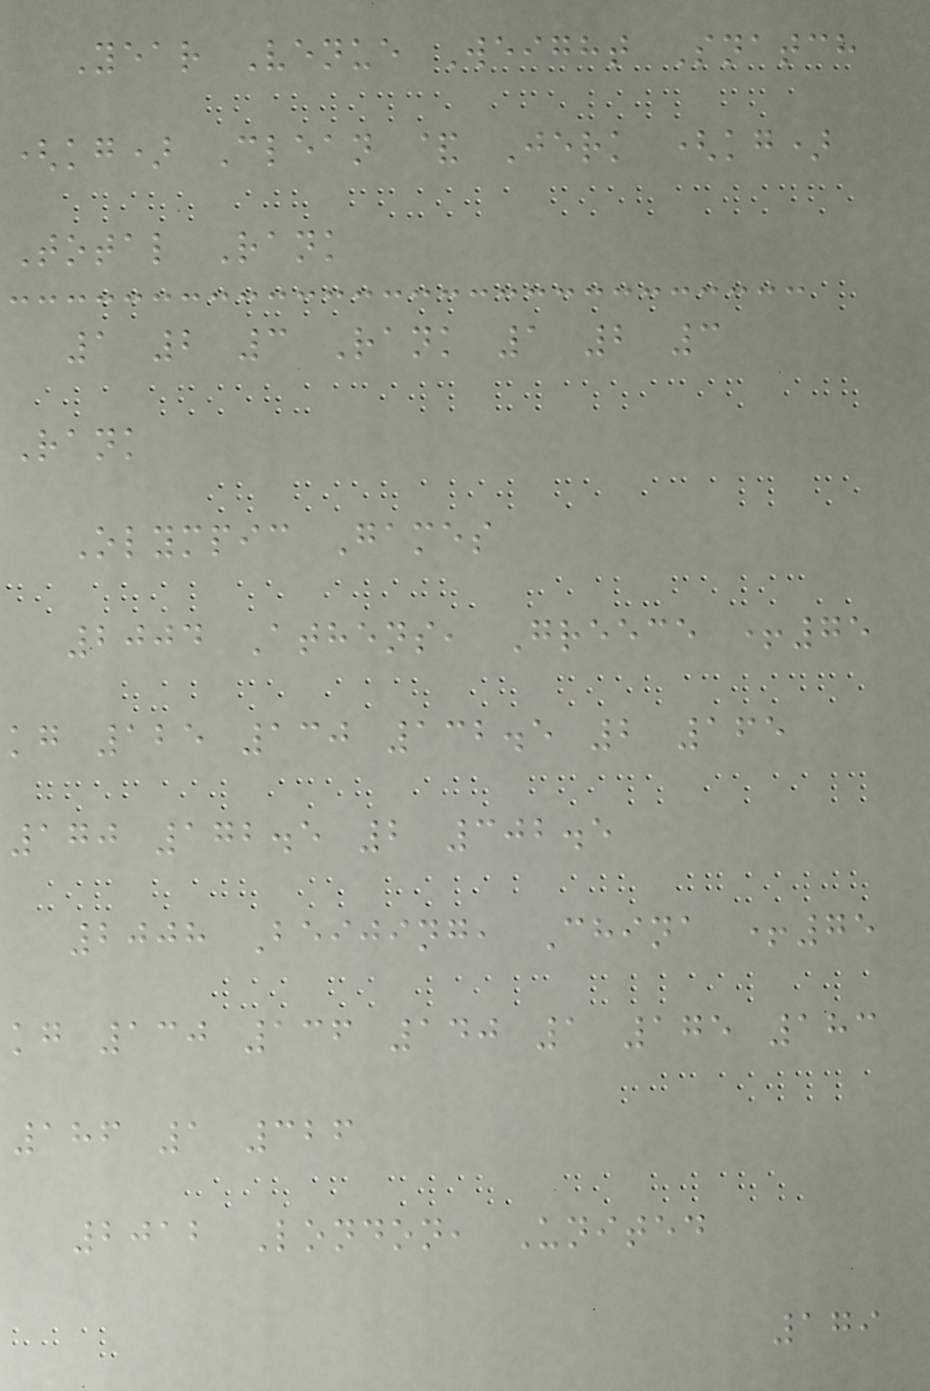Year Venue Weight Snatch
(kg) Clean & Jerk (kg)
Total Rank
1 2 3 Rank 1 2 3
Rank
Olympic Games
2004 Athens, Greece +75
kg 125 130 132.5 2 165
170 172.5 2 302.5
2008 Beijing, China +75
kg 130 136 140 1 175 183
186 1 326
2012 London, United
179
